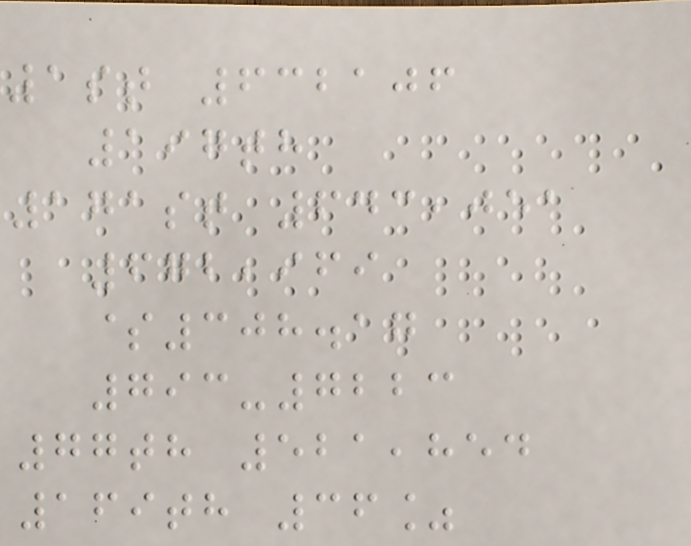1st 632106
197th
171st 643,051
672,969
$308.17
793-7223
77th 521,854
169th 36%
